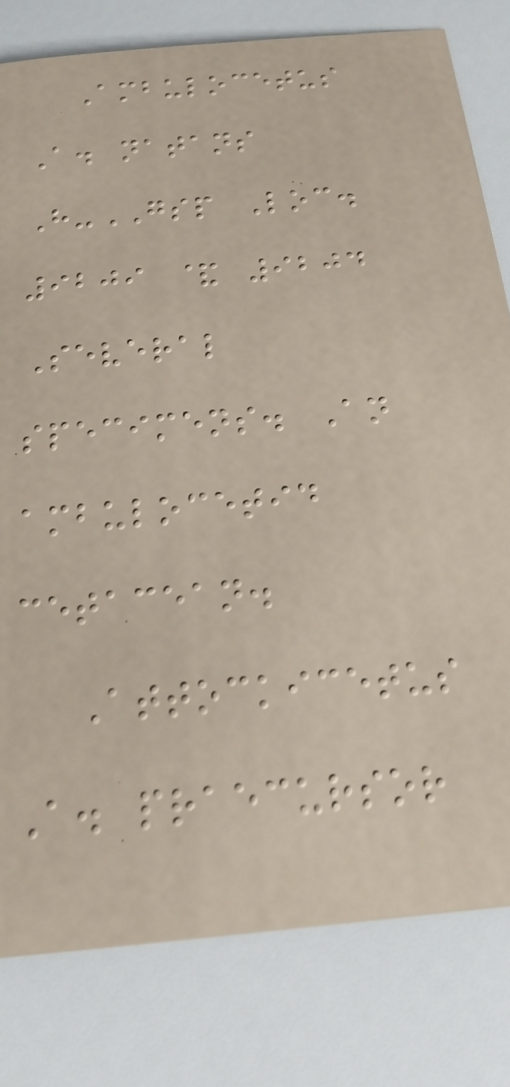Ambulocetus
A. natans
H-GSP Loc.
9209 & 9204
Several
specimens. An
ambulocetid
cetacean.
Attockicetus
A. praecursor
